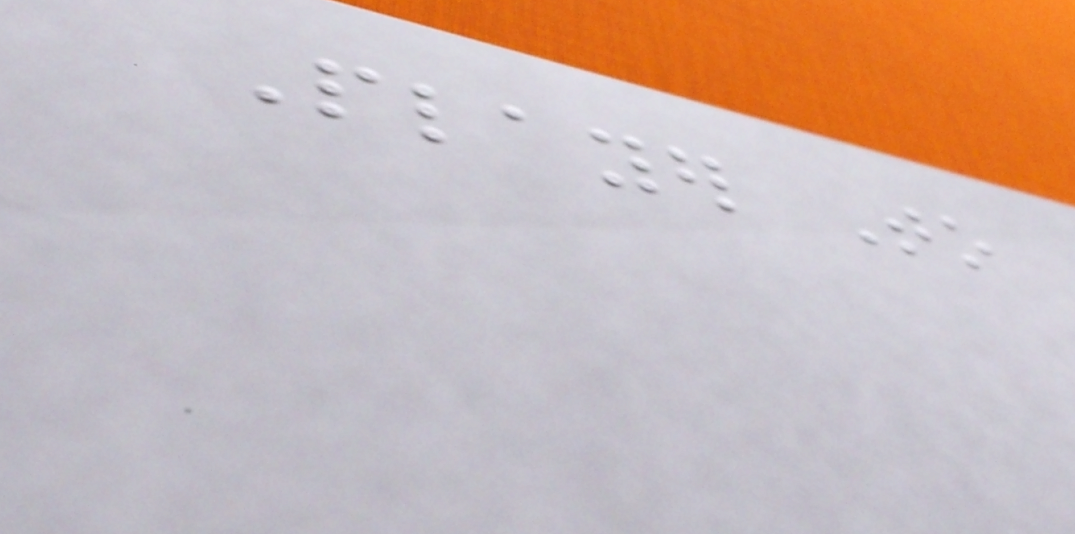Player To
